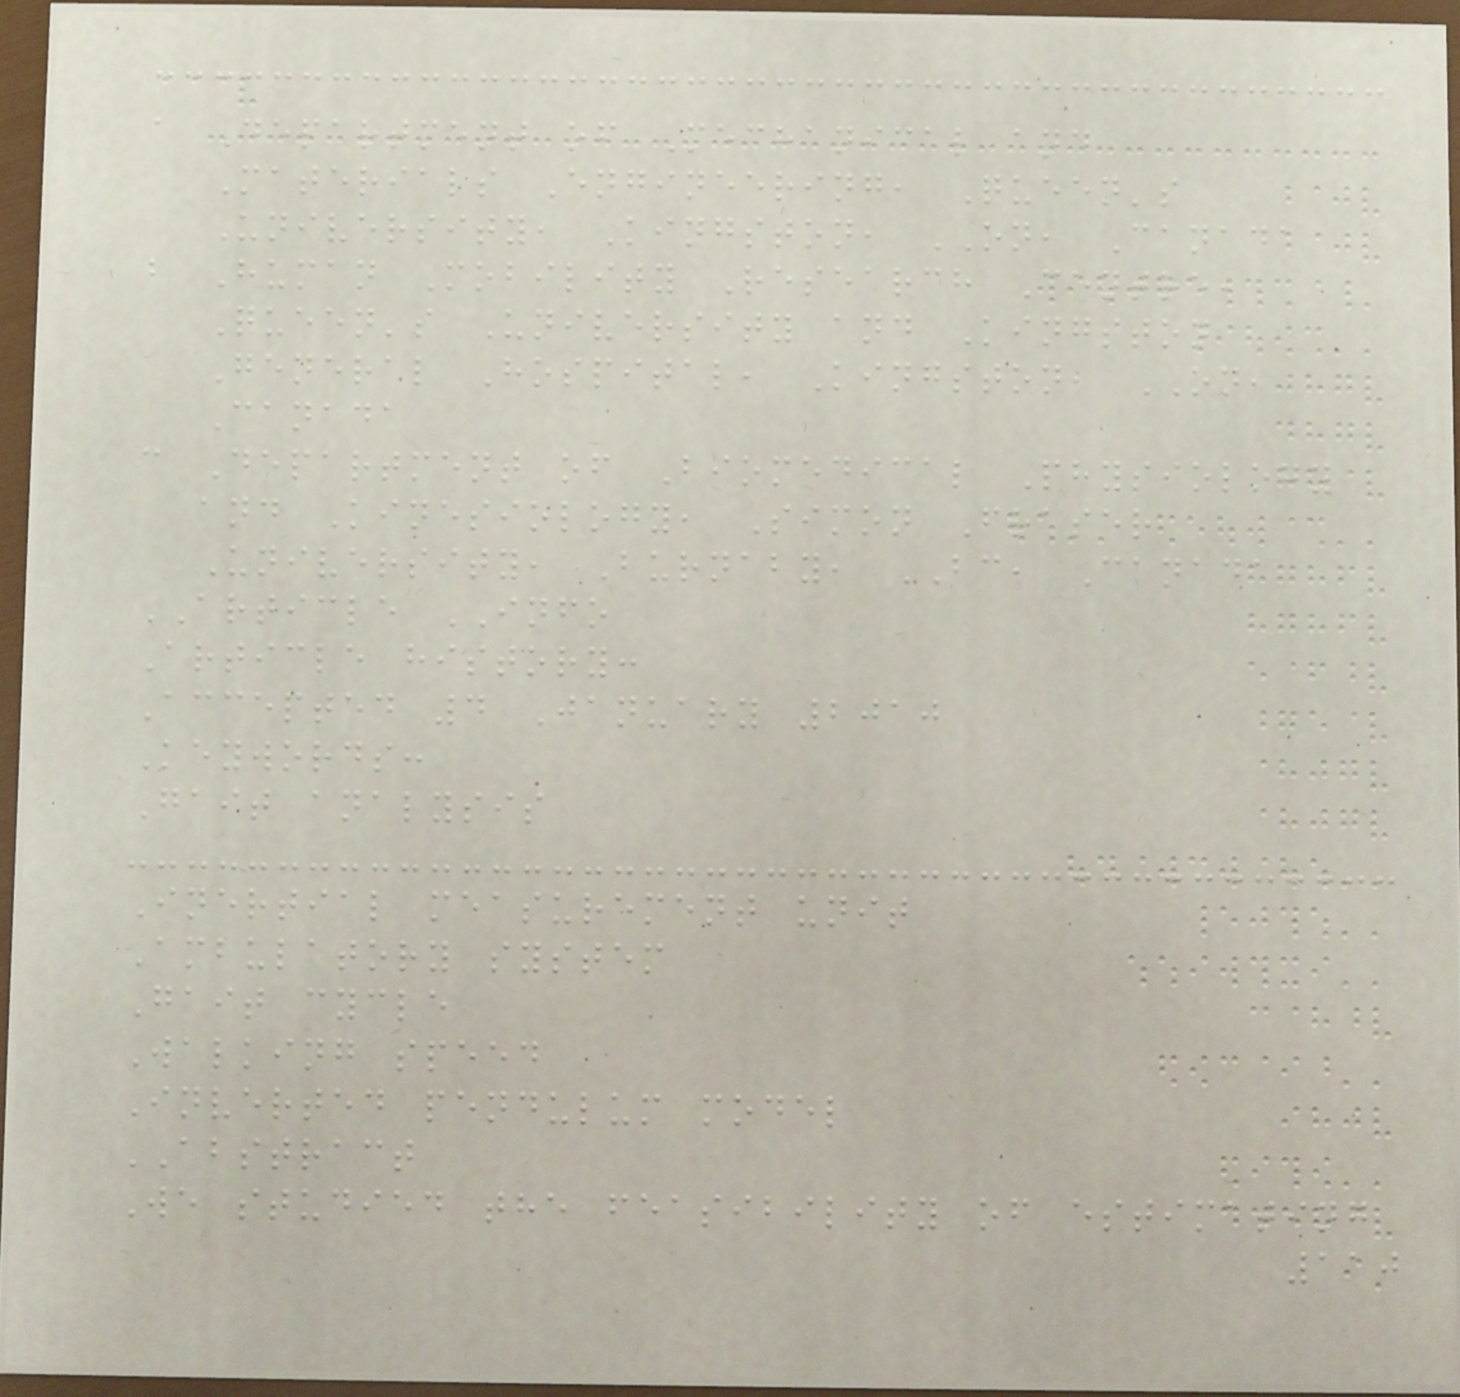a Department of Mechanical and
Materials Engineering, Queen's
University, Kingston, ON, Canada
b Human Mobility Research Centre,
Queen's University and Kingston
General Hospital, Kingston, ON,
Canada
c Department of Biomedical Physiology
and Kinesiology, Simon Fraser
University, Burnaby, BC, Canada
ARTICLE INFO
Article history:
Accepted 4 January 2010
Keywords:
Gait analysis
Inertial measurement unit
Ambulatory system
Gait cycle
Walking speed
Inverted pendulum model
ABSTRACT
We studied the feasibility of estimating
110
